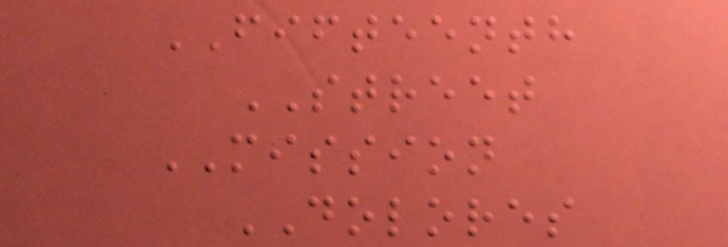FIFTEENTH
STREET
MISSION
DOLORES
